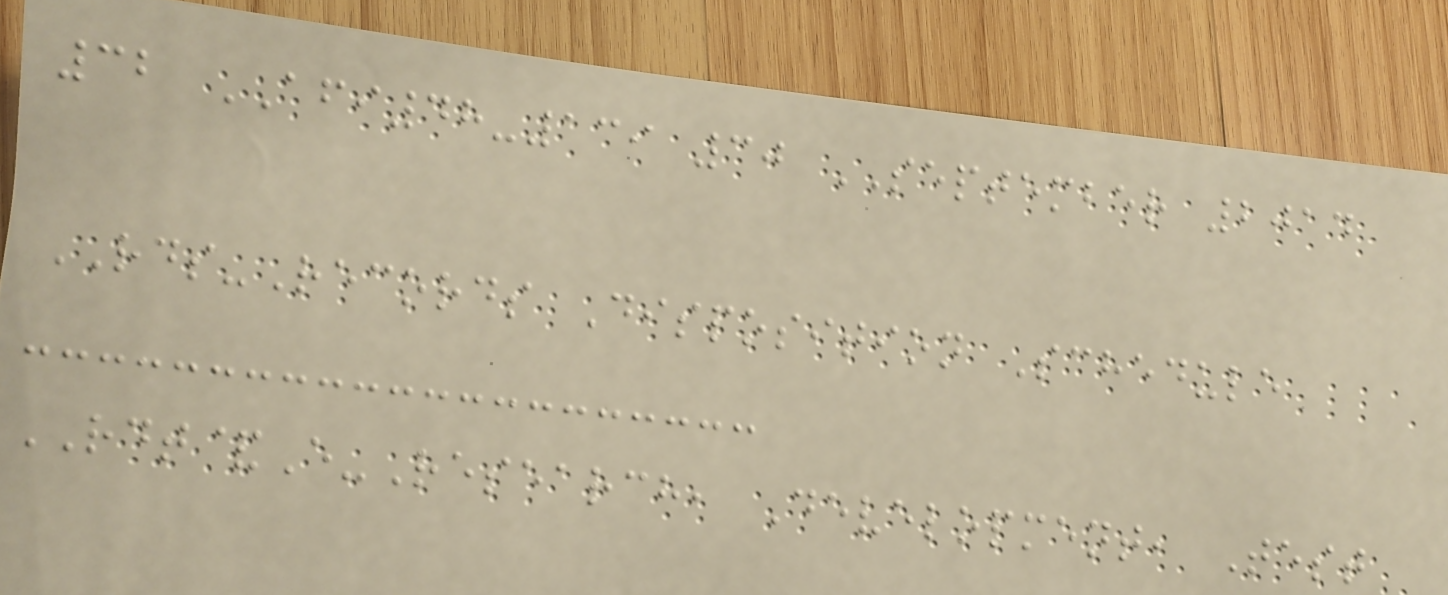32 AFI48-139 30 SEPTEMBER 2014
RDS-Records Disposition Schedule
RDT&E-Research, Development, Test
